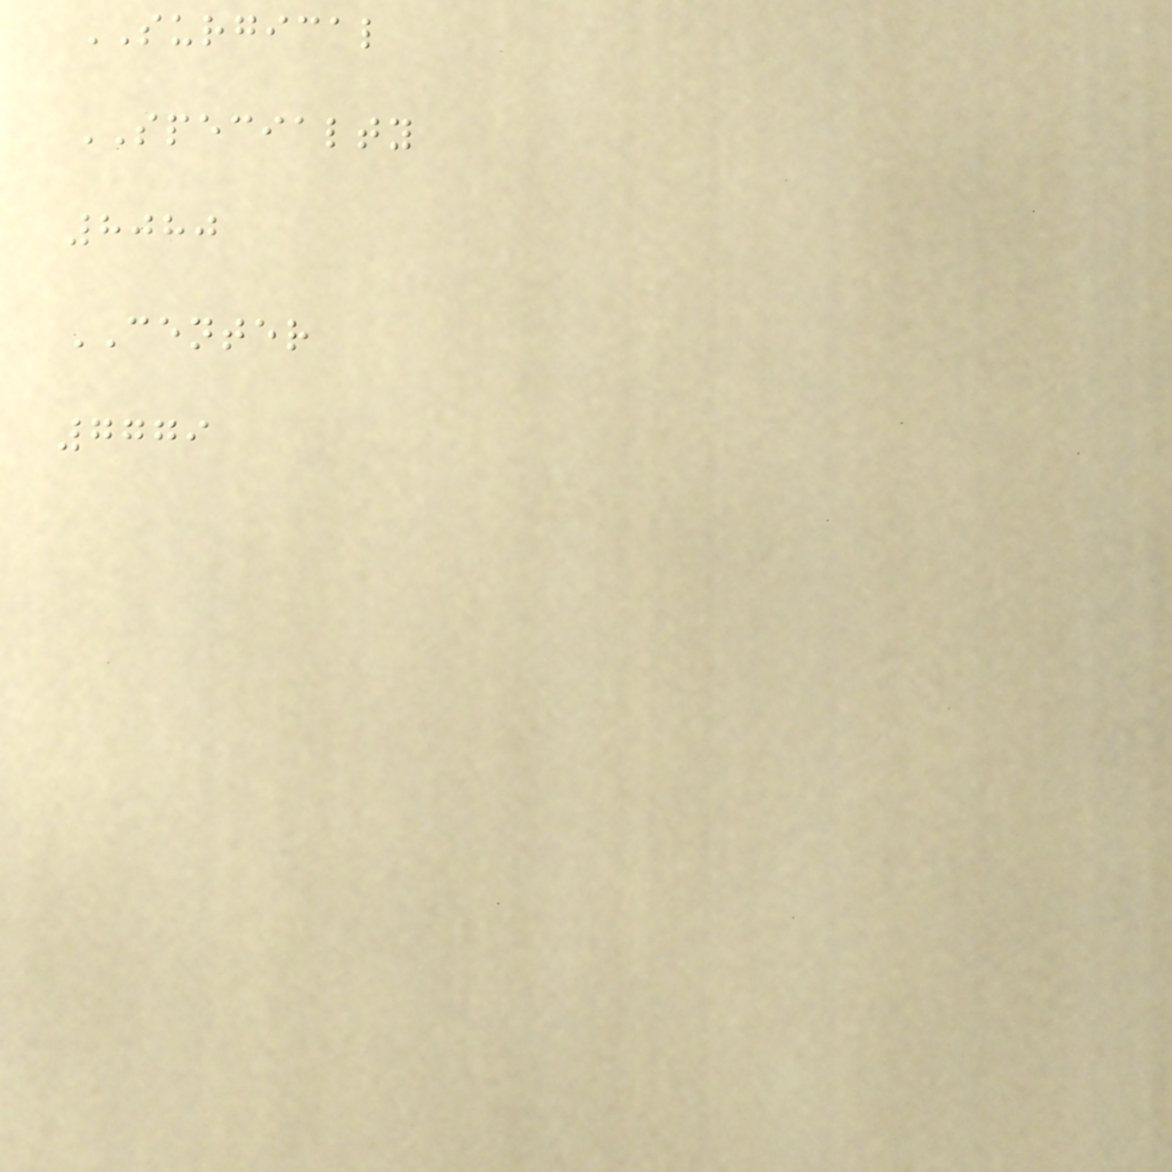SURGICAL
SPECIALTY
8080
CENTER
7779
